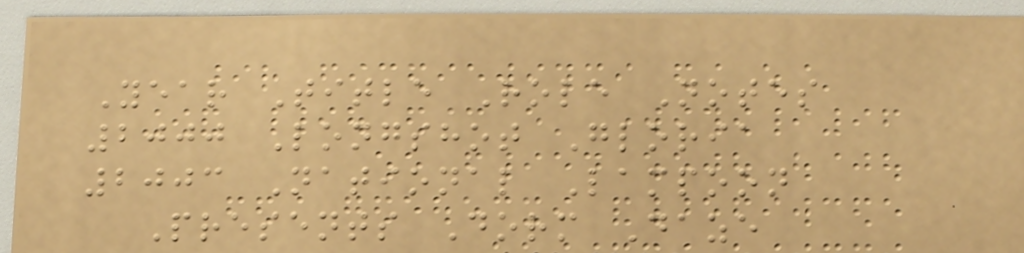Year Title Role Notes
2000 Longshot Gloria
2003 National Lampoon
Presents Dorm Daze
